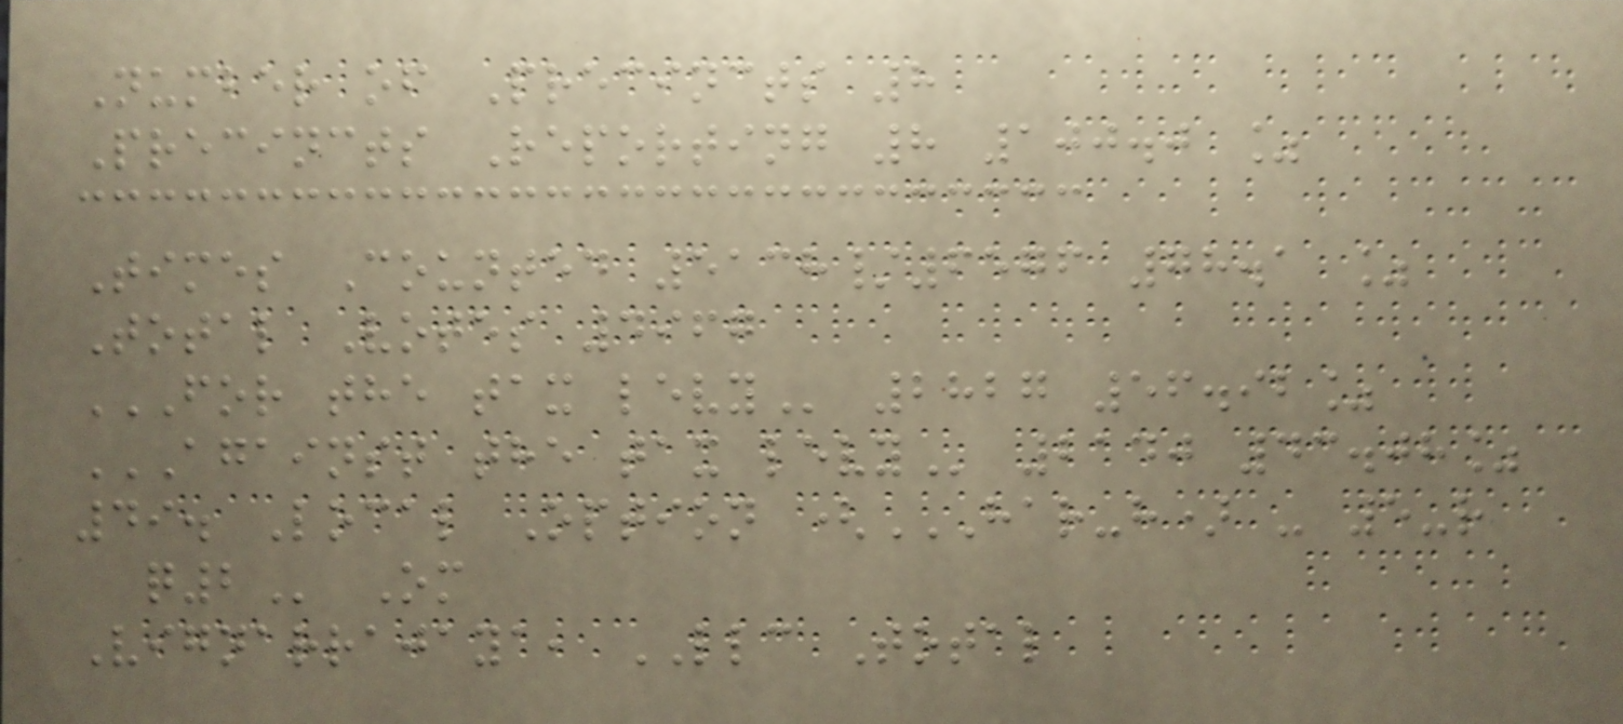Number of Precincts 8
Precincts Reporting 8 100.0 %
Times Counted 5138/6576 78.1 %
Total Votes 4967
FOR THE TAX LEVY 2827 56.92%
AGAINST THE TAX LEVY 2140 43.08%
49. Local Option (HAR-H) - 5-R
Q2 Om
Vignarrajaya, LLC Total
